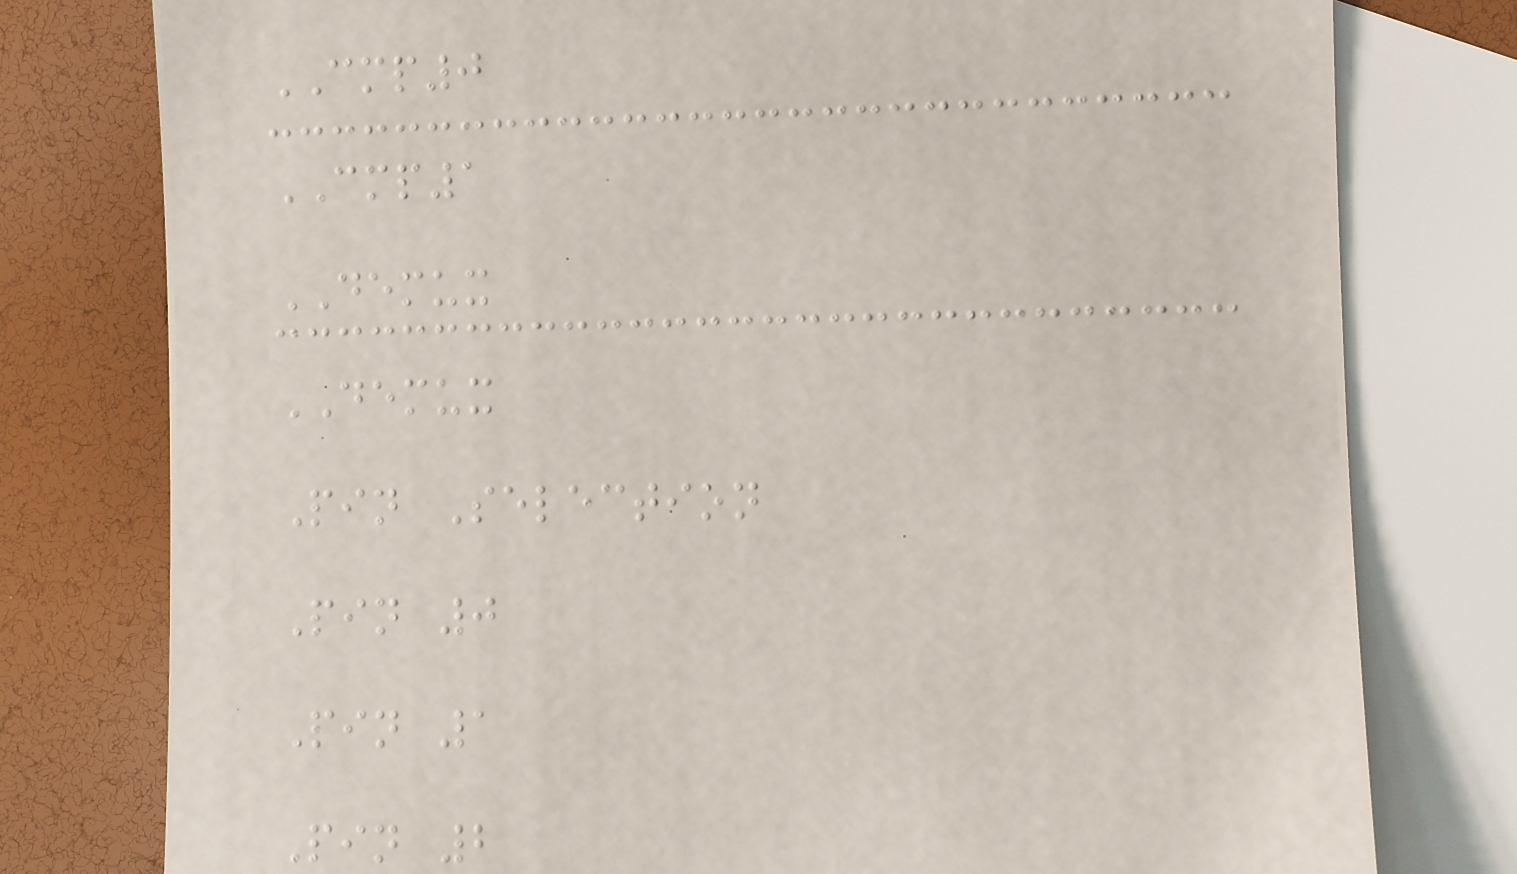CMP0
CMP1
DEMUX
DEMUX
Pin Selection
Pin 0
Pin 1
Pin 2
